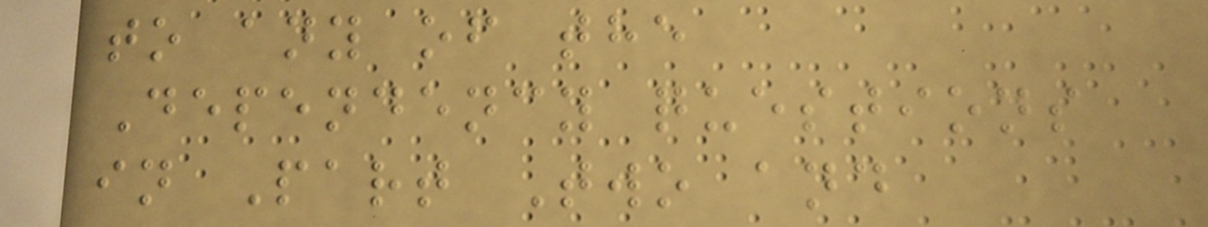to any of the
Dependency questions
in Part Two and
